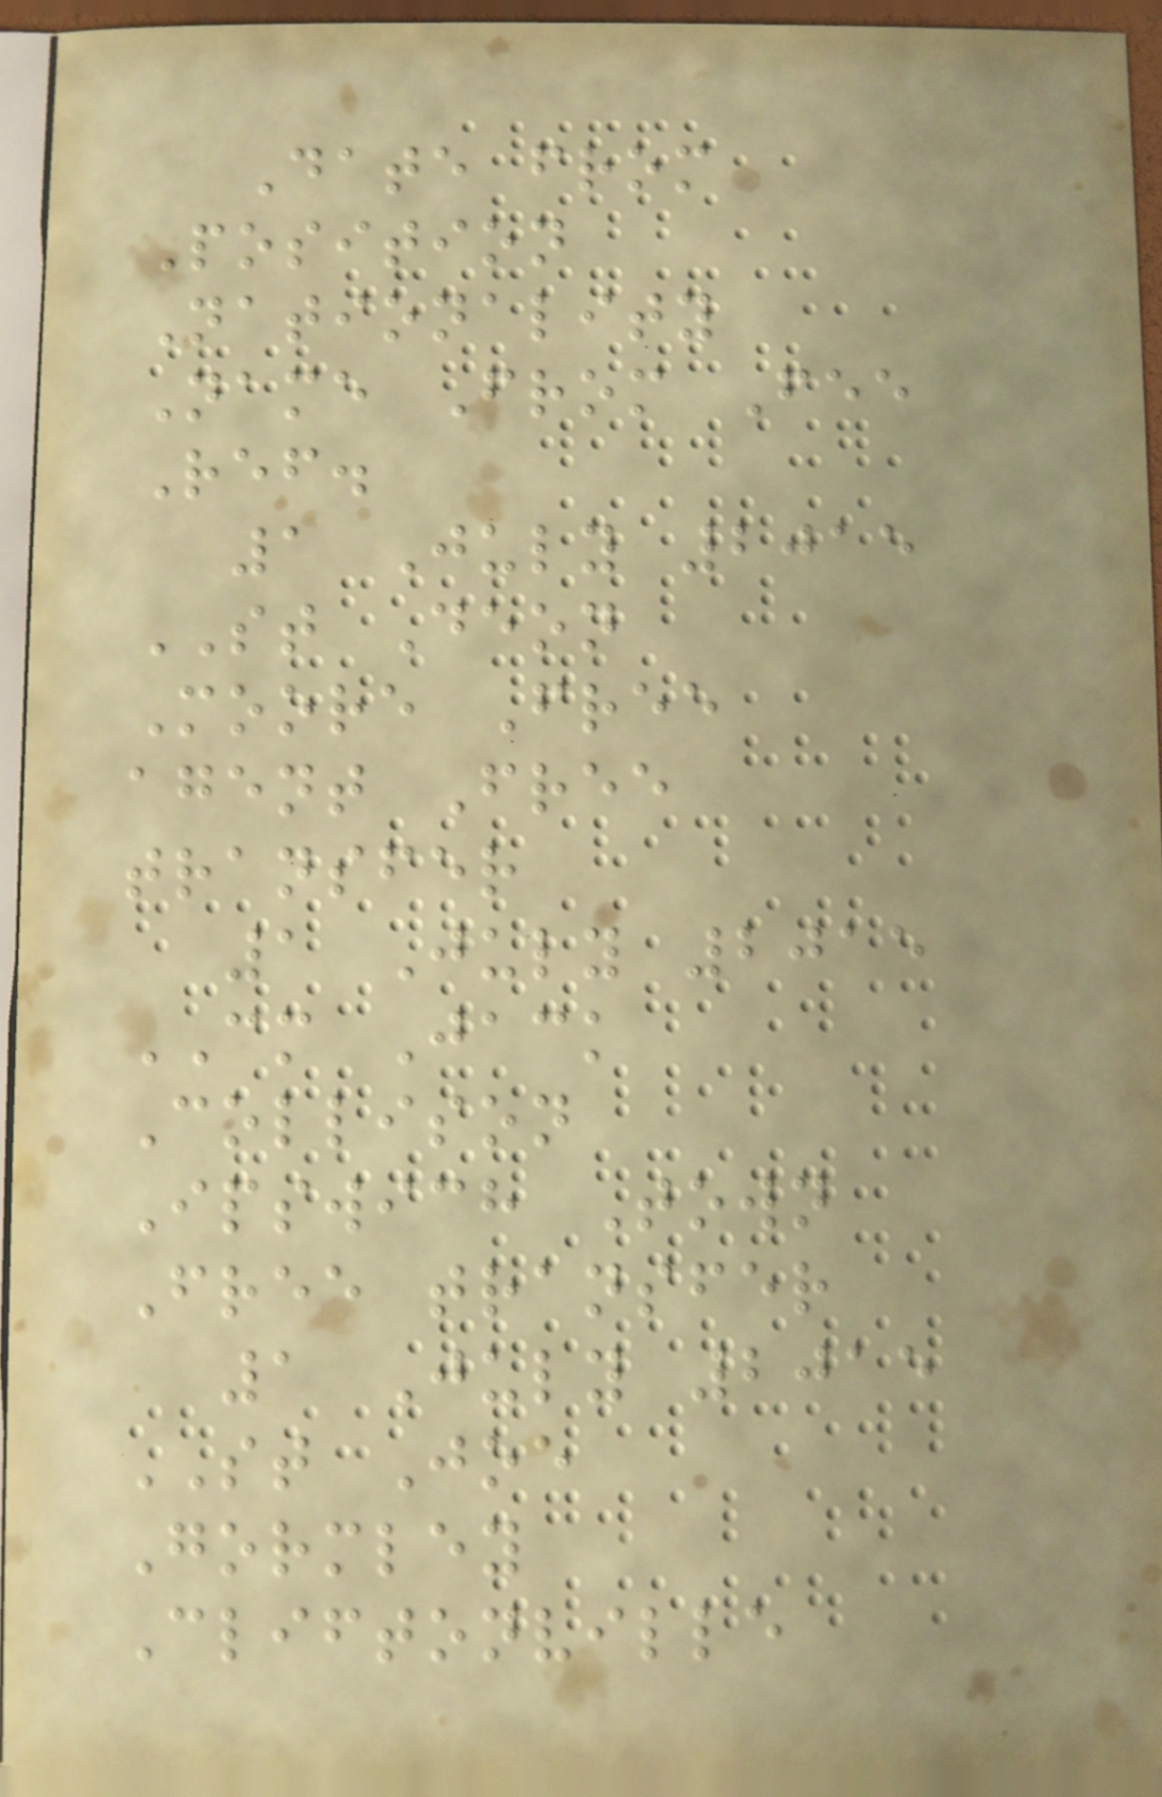Date from
Position
Nationality
Name From Fee
Ref.
1 July 2015
ST Deon
Moore Free
agent Free
transfer
1 July 2015
CM Jack
Collison
Ipswich Town
Free transfer
1 July 2015
ST Joe
Gormley
Cliftonville
